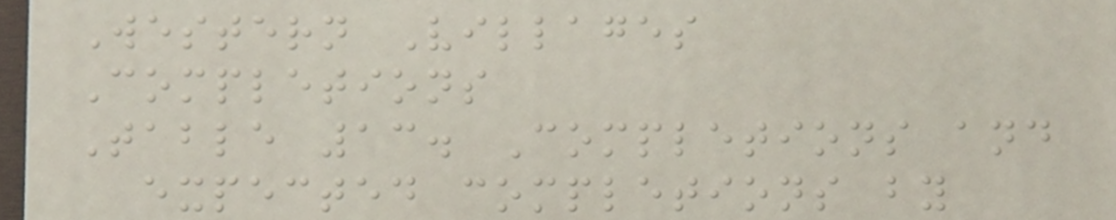Western Villages
Completions
Table 13. Completions and
expected completions by
